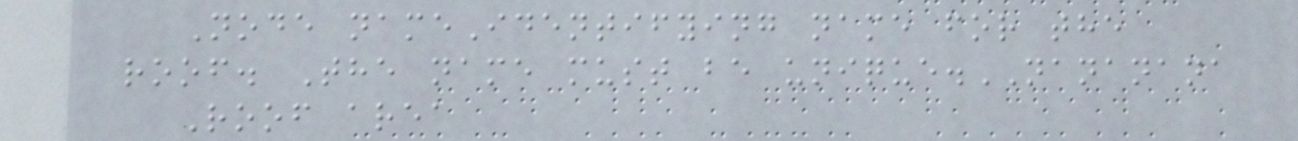Node nameIdentifying name for the
roof. The name must be unique.NANANANA
Roof area
